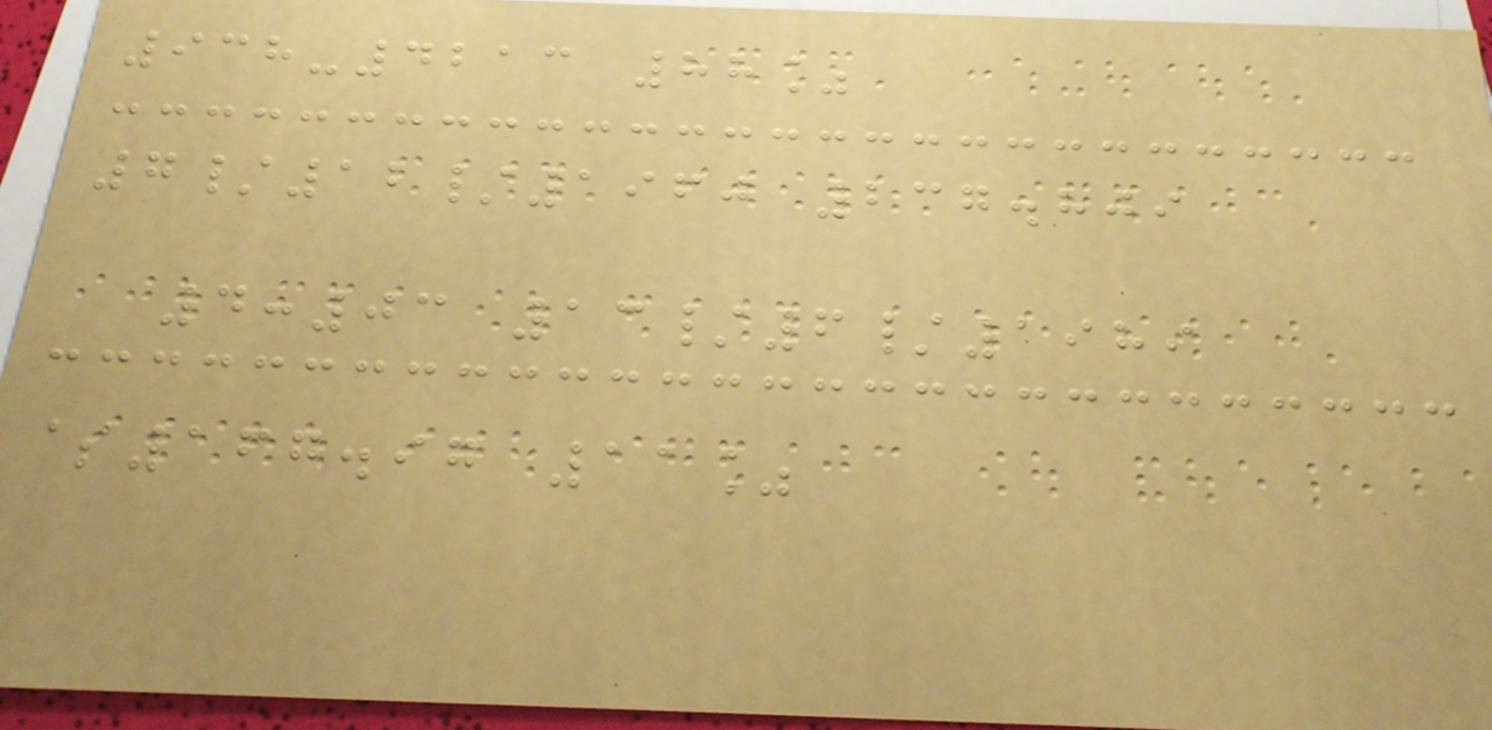938-4213 88%
7/12/1960 237.809
4:03 13/6/1989
$167.97 11%
